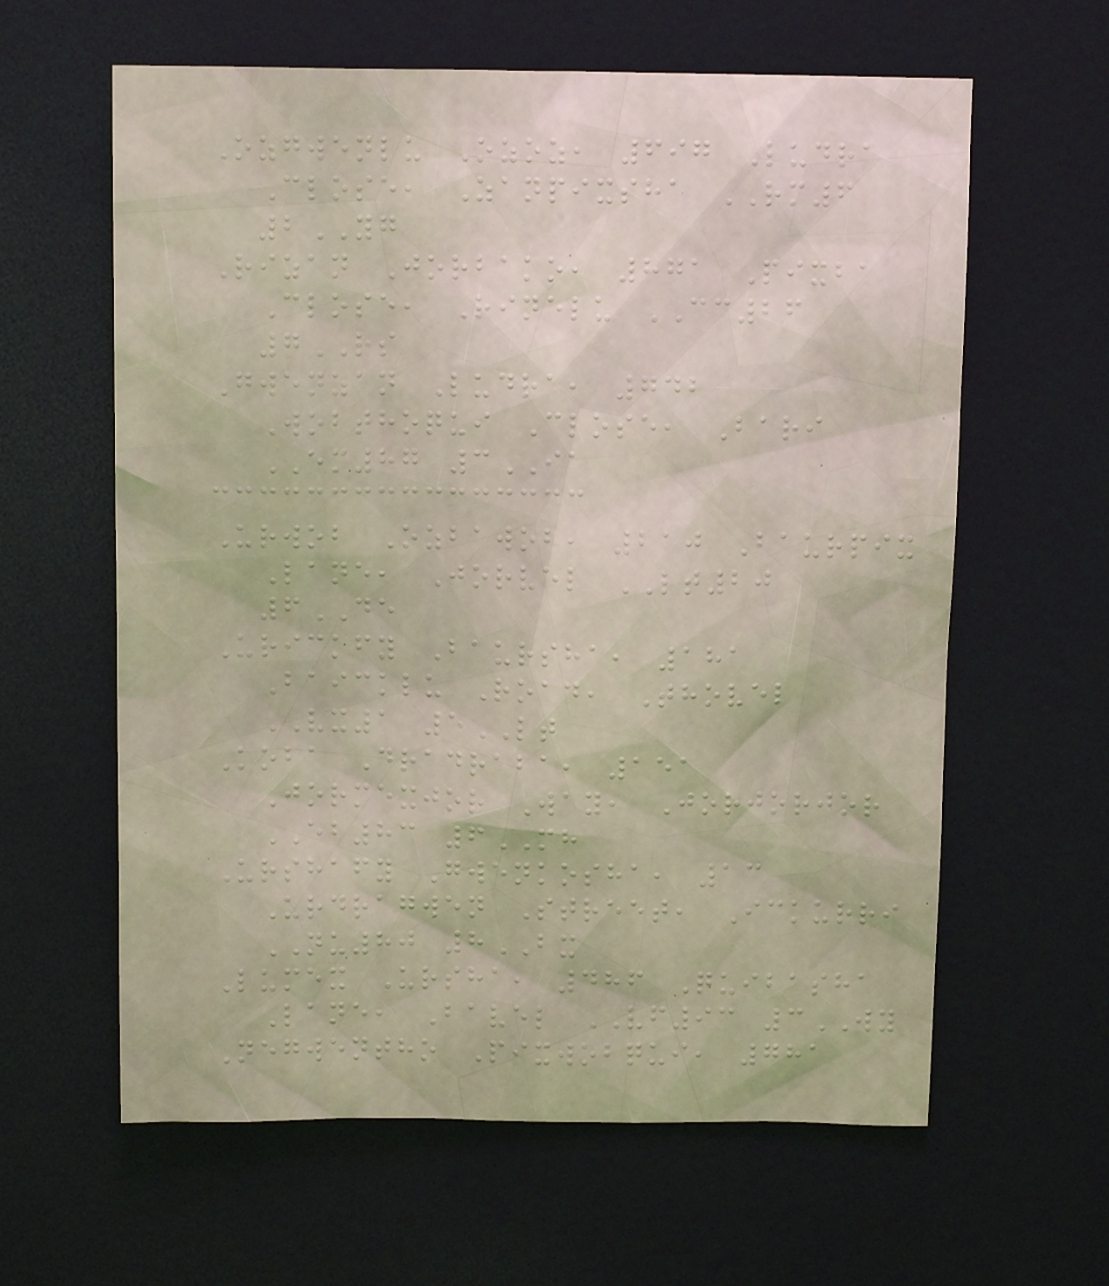Ozgwenlu Ozoz, 697 Ludra
Close, Zanpixsha RM6
2YG
Rizan Jorbako, 871 Pixba
Close, Rinelu CC26
7RS
Gwenzan Ludra, 742
Wobthoqui Close, Bari
EM87 3IA
Urwob Ozbawob, 210 Baurpix
Lane, Jorvel LT20
6DE
Urickfy Baursha, 181
Baicklu Road, Thovel
VX1 5LT
Koba Dradraba, 151
Jormexjor Way, Jorjorjor
EB83 6MH
Urshafy Gwenkosha, 13
Urdragwen Street, Ickurri
NU80 8BX
Lumex Ursha, 486 Quibasha
Lane, Bavel VF93 3WY
Negwentho Pixwobqui, 781
